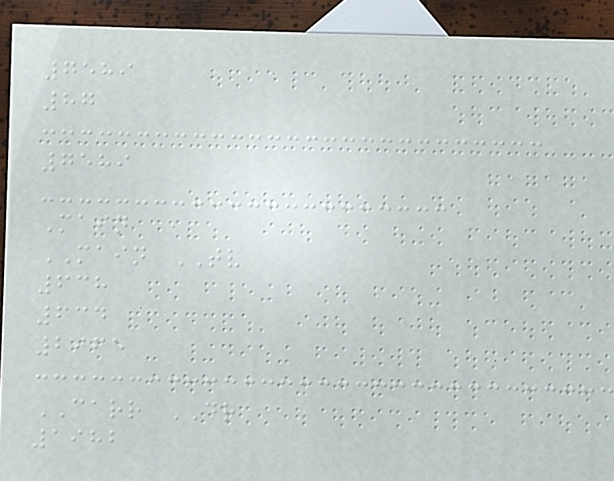7589
87
7589
Main
MAIN TV
638
634
2965
CARR DR
1982
